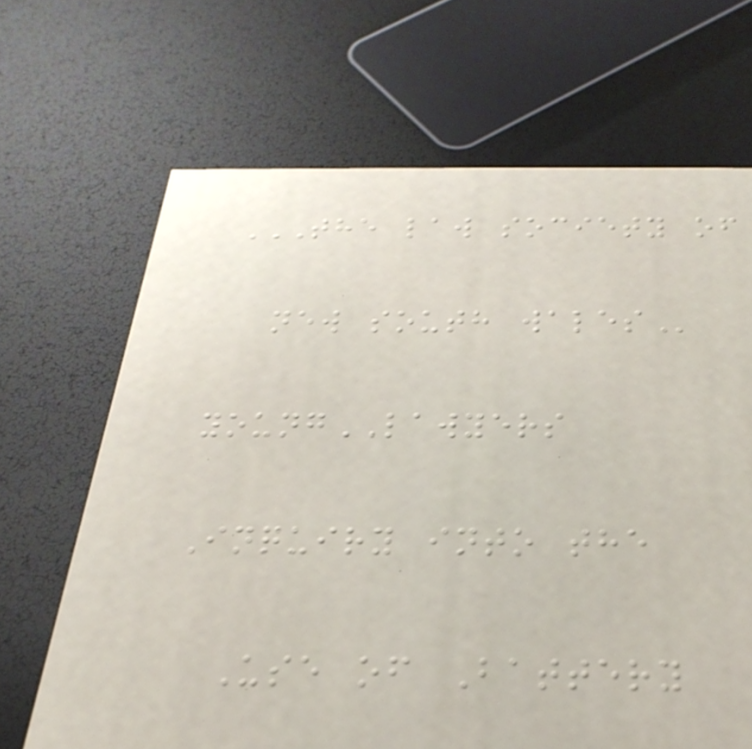THE LAW SOCIETY OF
NEW SOUTH WALES
youngLAWYERS
Inquiry into the
Use of Battery
